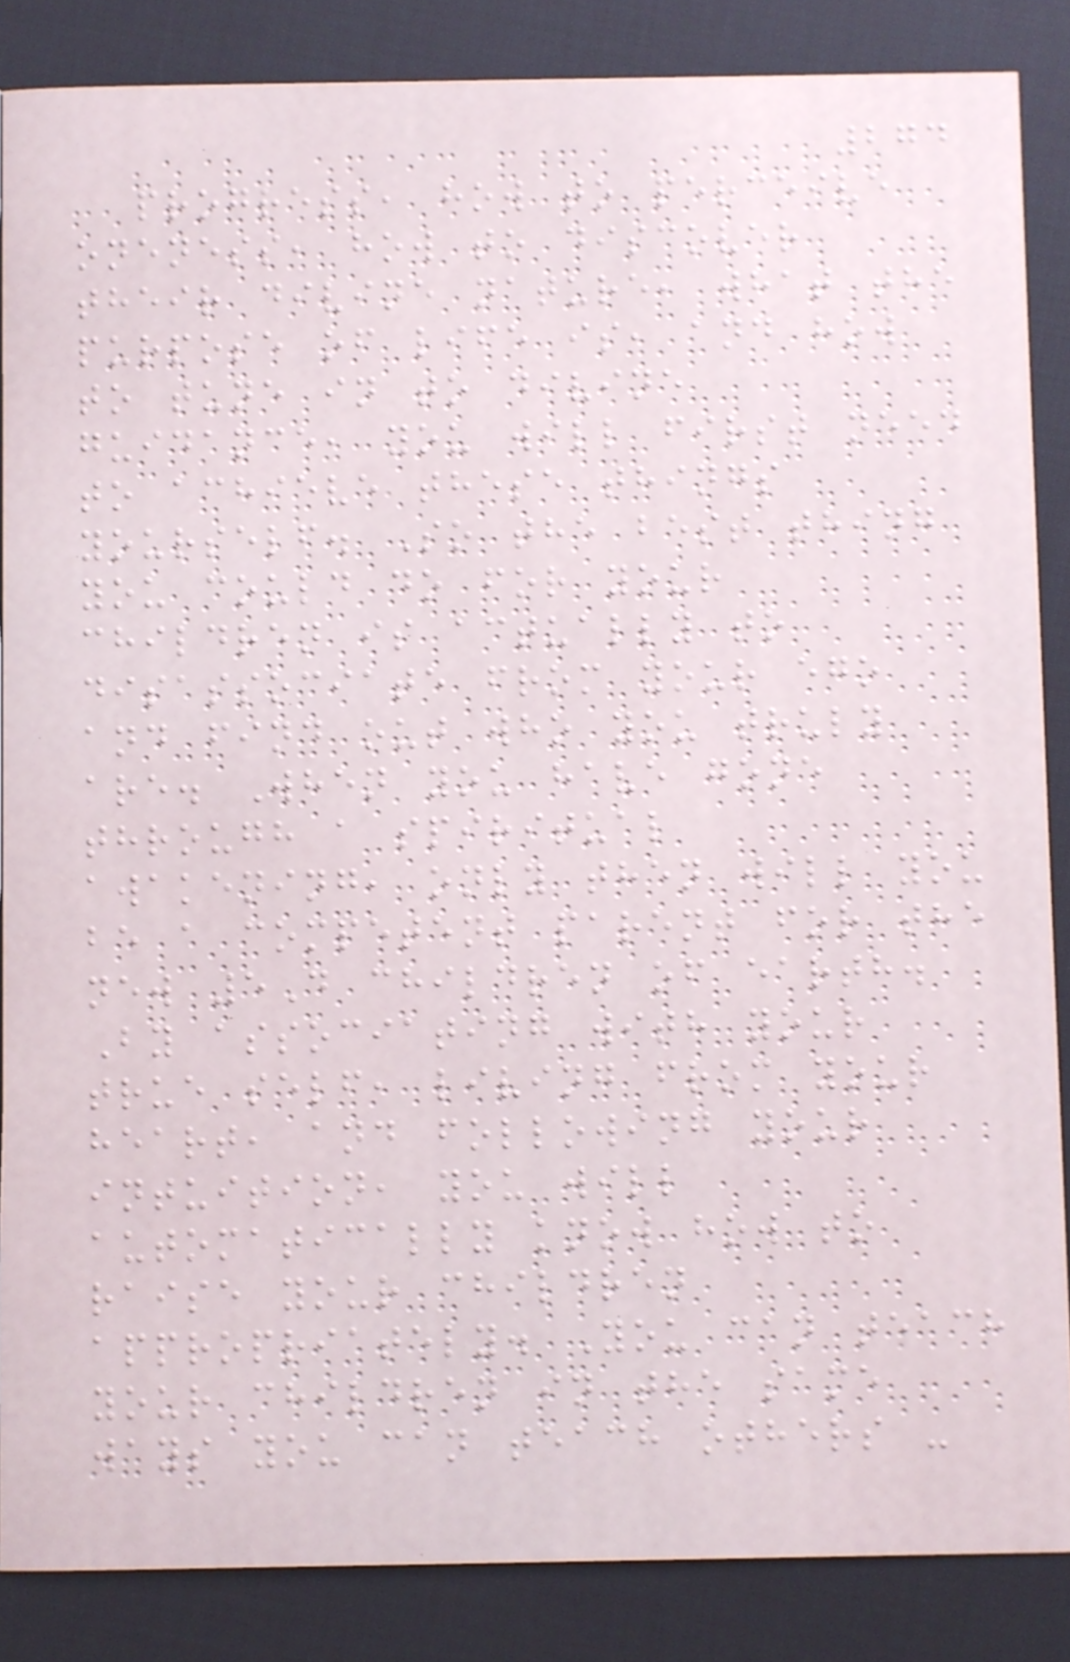274
progress, how to perceive
oneness, how to discover
their divine nature, what the
purpose of life is, and how
to tune in to divine
guidance, you will first need
to achieve these things
yourself. So the best thing
you could do for your
children is actually to
disassociate from your ego
and find out who you truly
are. When you have gone
through a spiritual
awakening, only then will you
be a competent parent for the
new 5D children of earth.
By associating with your
true self, living from your
heart, and following your
intuition, you will
automatically know how to
raise your children
appropriately. You can teach
your children in the same
ways you can teach others -
